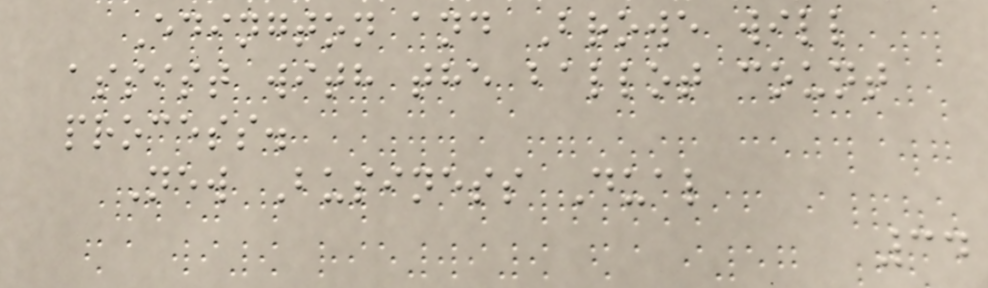Edington and Browe will
assist with the ballot count
process.
New Business Dual
34
